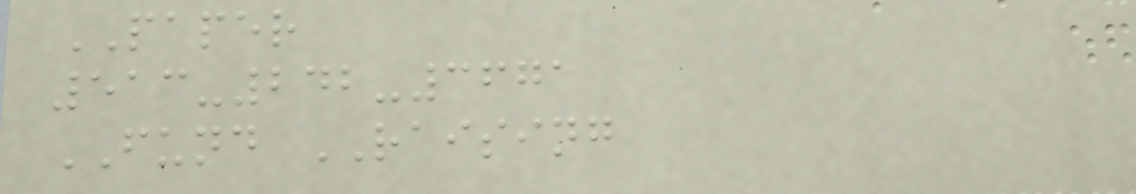PAPER
513-242-3671
FUND RAISING
